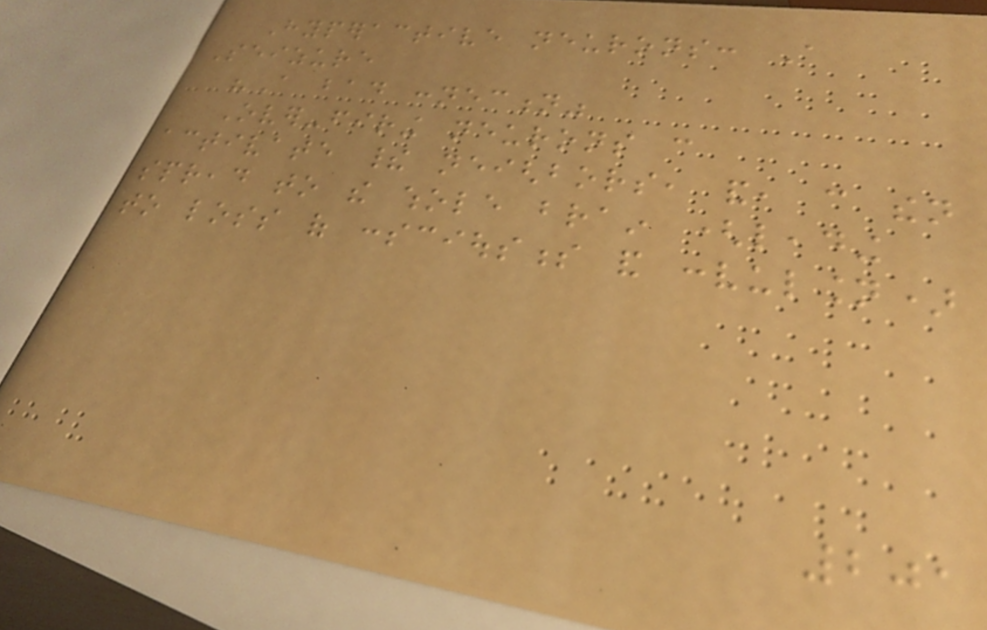Hyperactive neurons: A
Seizure
"A bad connection"
Over-firing neurons can
activate their neighbors, and, can then
spread to the whole brain (leading
to loss of consciousness and convulsion)
201
